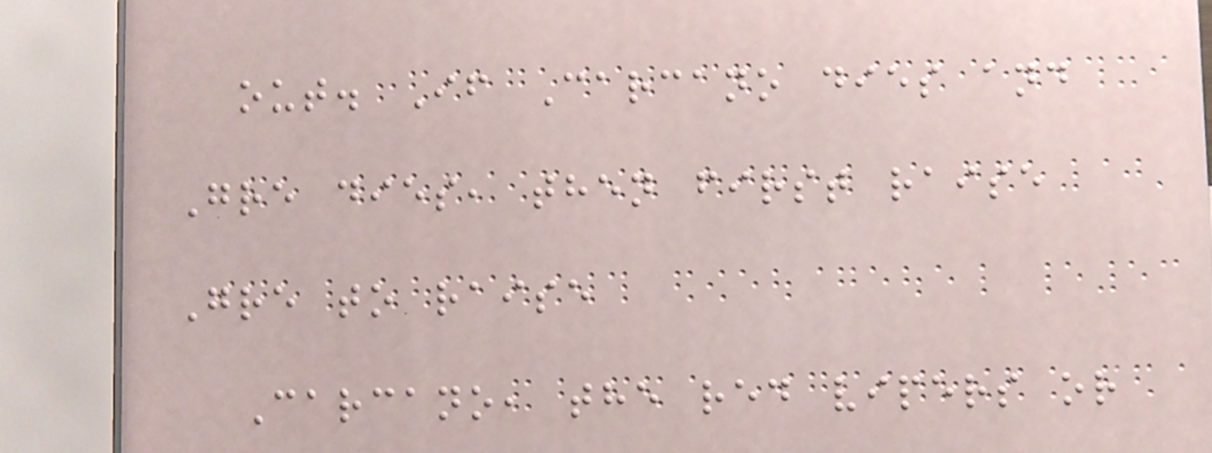out. If Carcano dies and
Gre dies, then first raise
Gre to raise
Carcano, the red vipers or
